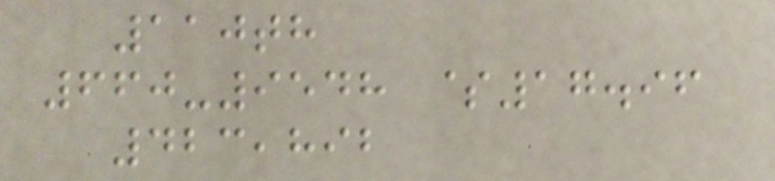110th
660-9548 $17.96
423,892
